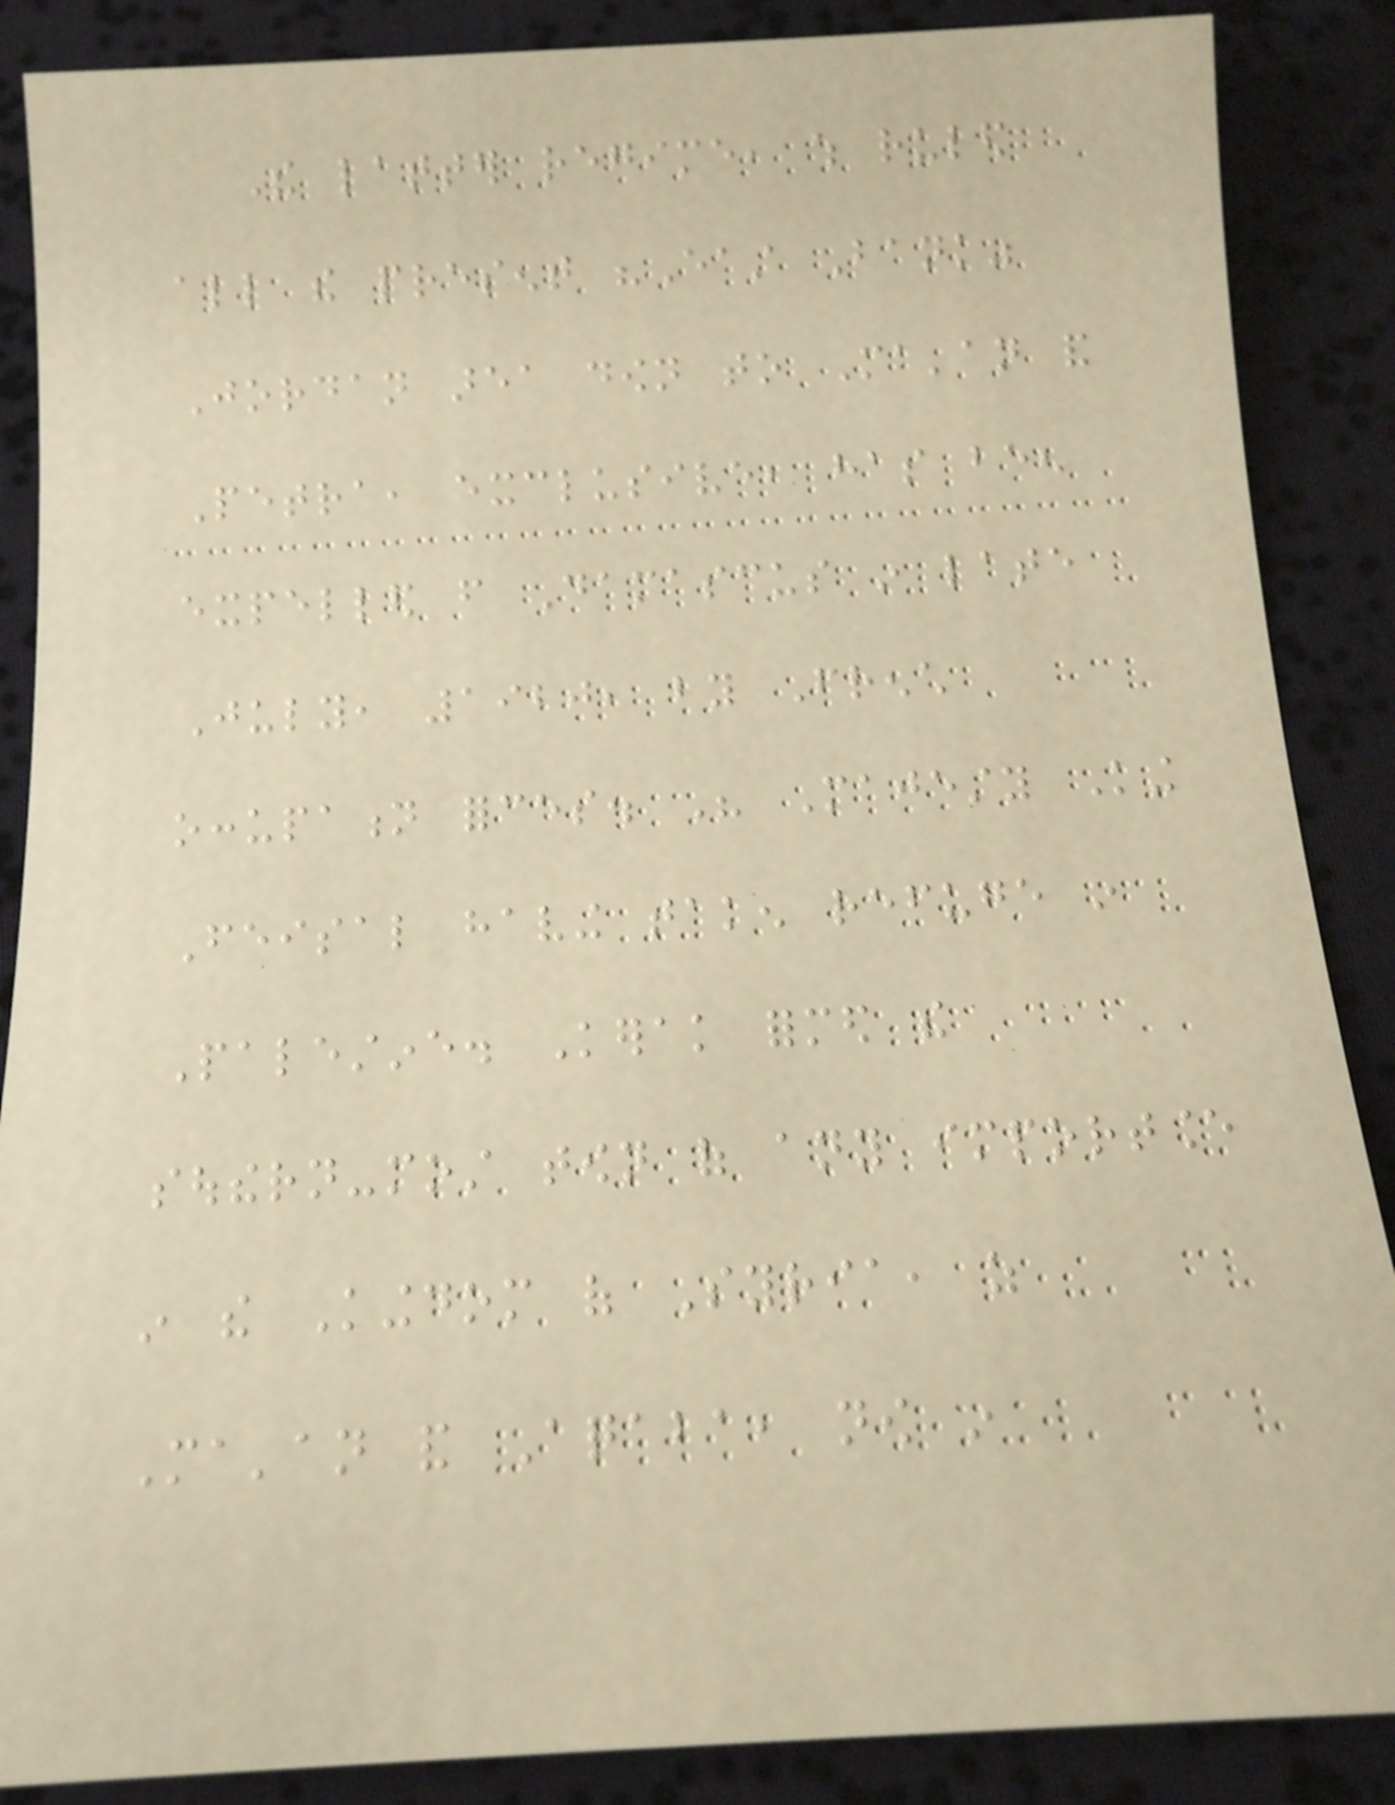The latter regime, which ruled
all the present "East Bank"
Jordan area down to Ma'an and
Petra, exclusive, has been
expelled from Damascus in late
July, 1920, by French
occupation forces. His Majesty King
Feisal having taken refuge in
Palestine. Kerak formed the
southern-most town of any importance
in the Kingdom of Syria, as
Ma'an and Aqaba, now in
